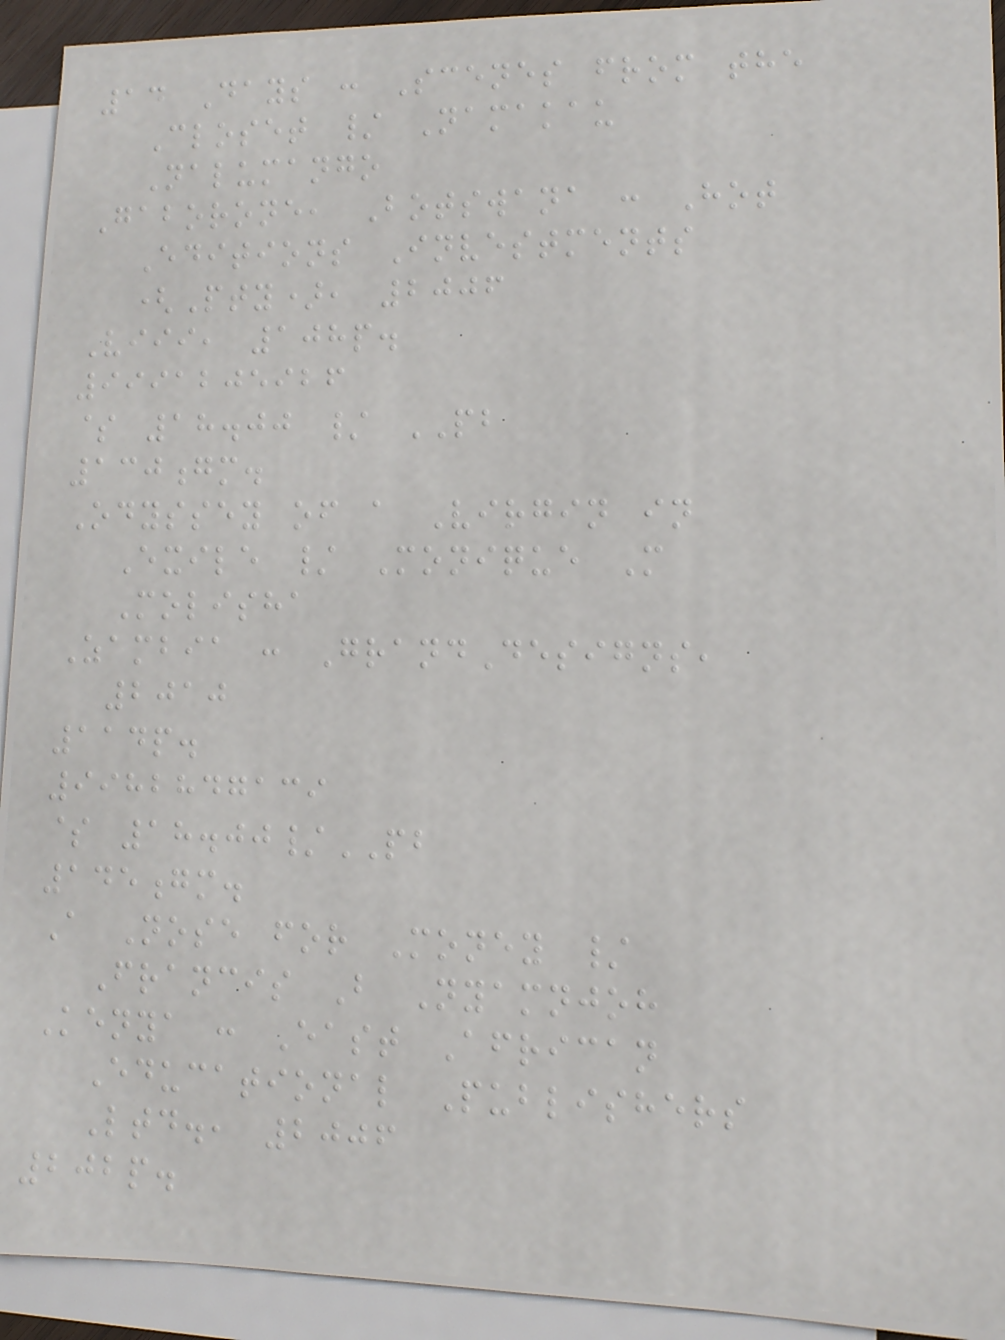14 Days : Scenes from the
Closet / Namakau
Nalumango
Gaborone, Botswana : Hot
Editions Investments
(Pty), 2006
Viii, 108p.
9991205926
$ 18.00 / PB
130gm.
Odyssey of a Virgin in
Exile / Monique M
Molisha
Zambia : GrandDesigns,
2010
114p.
9982847139
$ 18.00/PB
145gm.
A Nose for Money /
Francis B Nyamnjoh
Kenya : East African
Educational Publishers
Ltd., 2006
202p.
